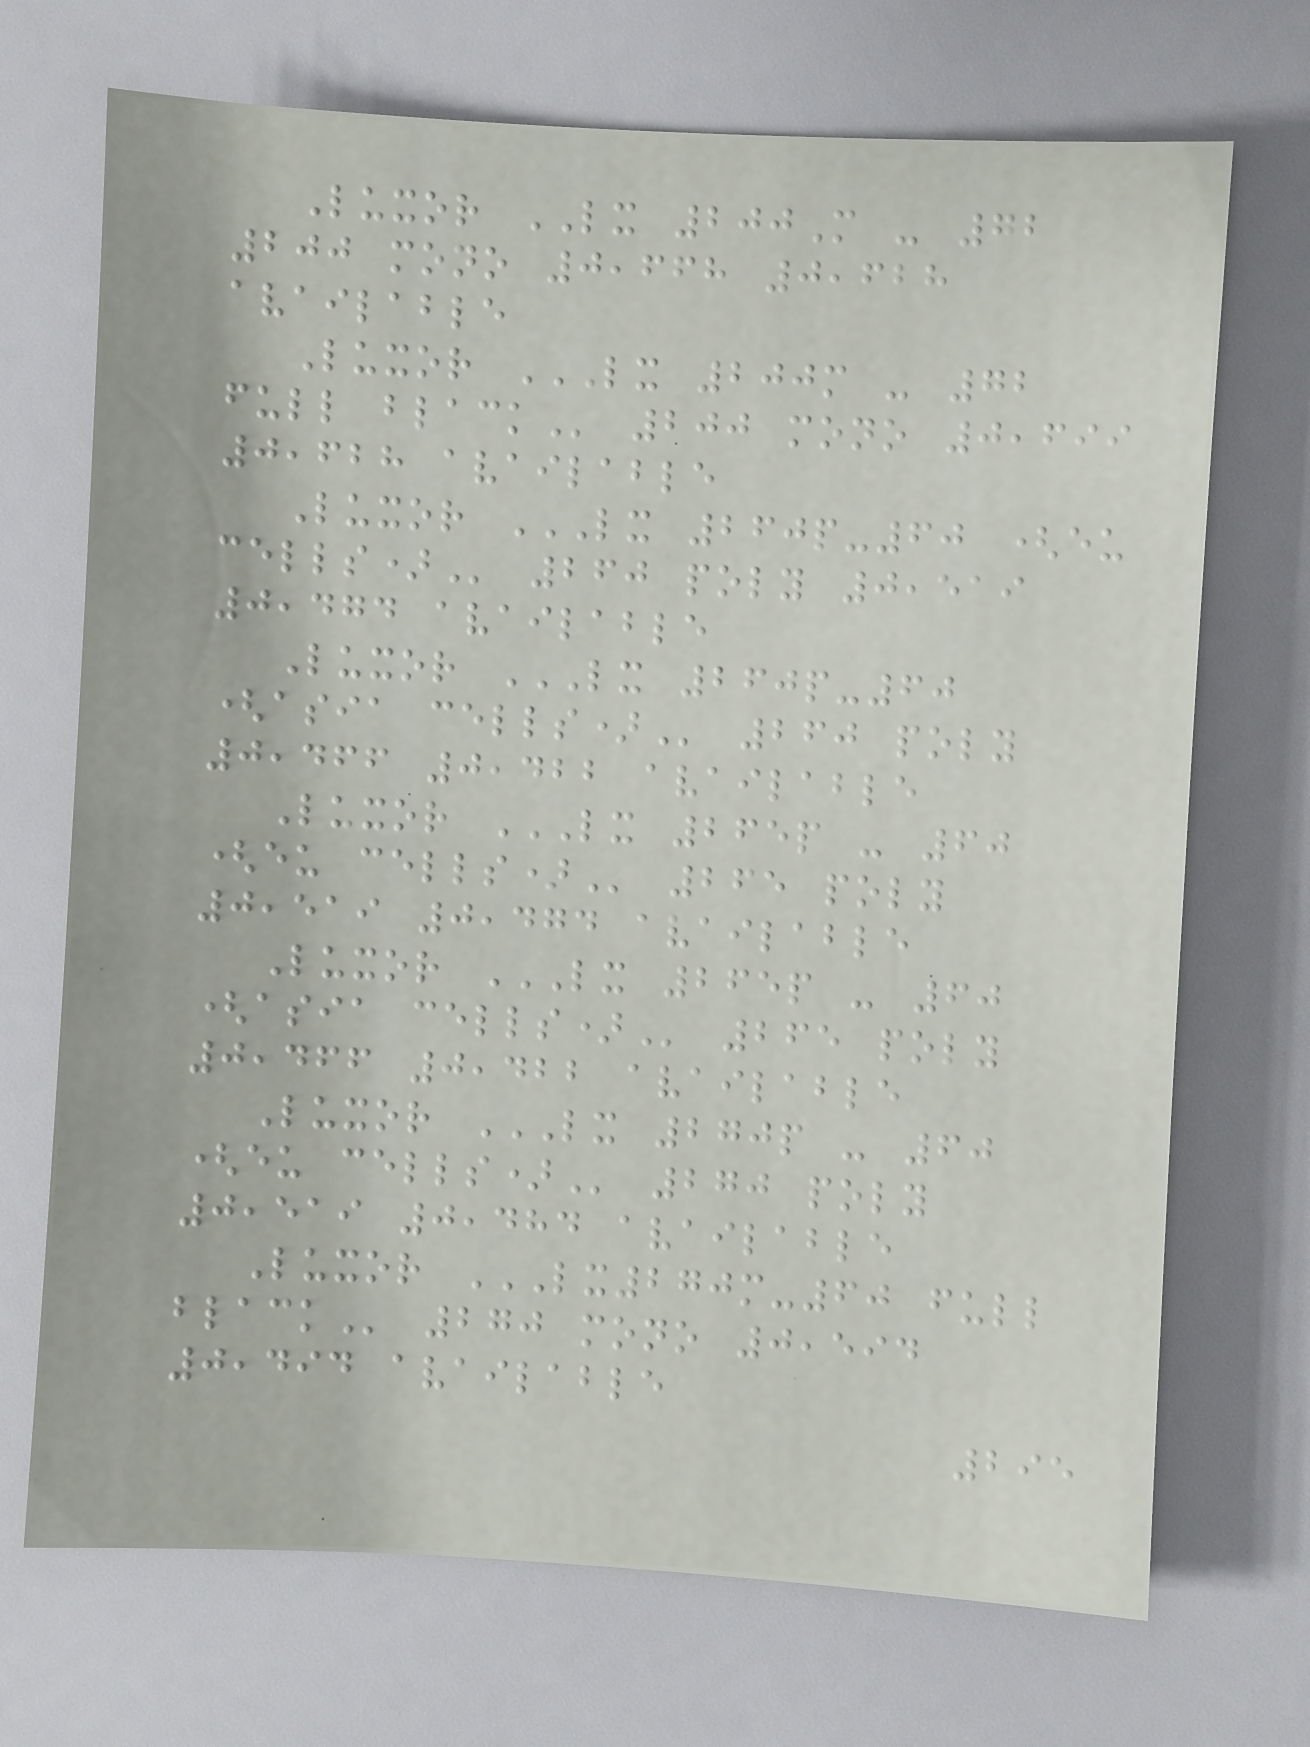Luxor LX 200M - 72
200 mono 0,668 0,628
available
Luxor LX 200M - 72
FULL BLACK 200 mono 0,699
0,628 available
Luxor LX 260P-60 (EU
CELLS) 260 poly 0,519
0,474 available
Luxor LX 260P-60
(ASIA CELLS) 260 poly
0,466 0,422 available
Luxor LX 265P - 60
(EU CELLS) 265 poly
0,519 0,474 available
Luxor LX 265P - 60
(ASIA CELLS) 265 poly
0,466 0,422 available
Luxor LX 270P - 60
(EU CELLS) 270 poly
0,519 0,484 available
Luxor LX270M-60 FULL
BLACK 270 mono 0,594
0,494 available
295
